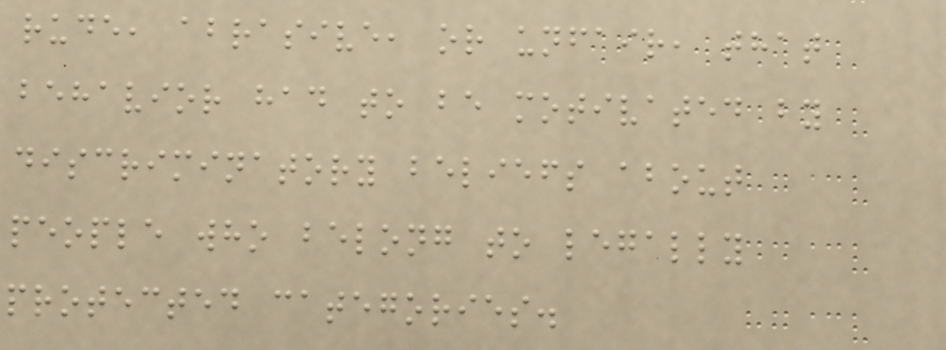rude, abrasive, or unfair, that
behavior had to be motivated by
discriminatory beliefs about
people who belong to legally
protected categories.
